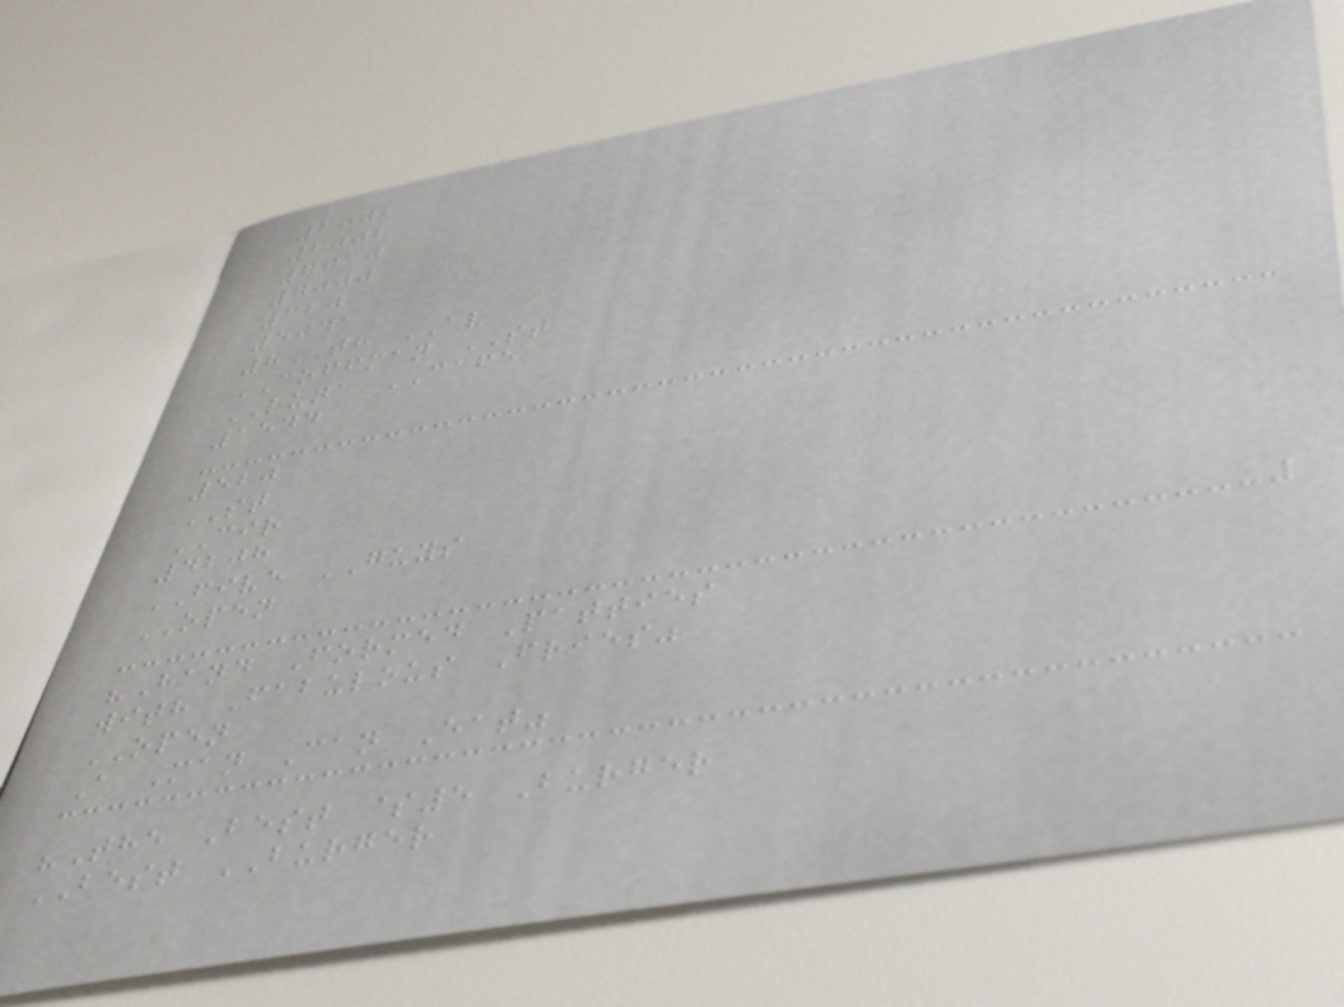2002
2002
7010
7000
320
5041
8TH AV
COFFMAN ST
LUNA CAFE
1544
520
ST
CIR
4208
FIVE GUYS
OPEN
"Hand Formed Patties
with Fabulous Fries"
OPEN
A Man Can Eat"
"The Best $5 Burger
BEST BURGER
